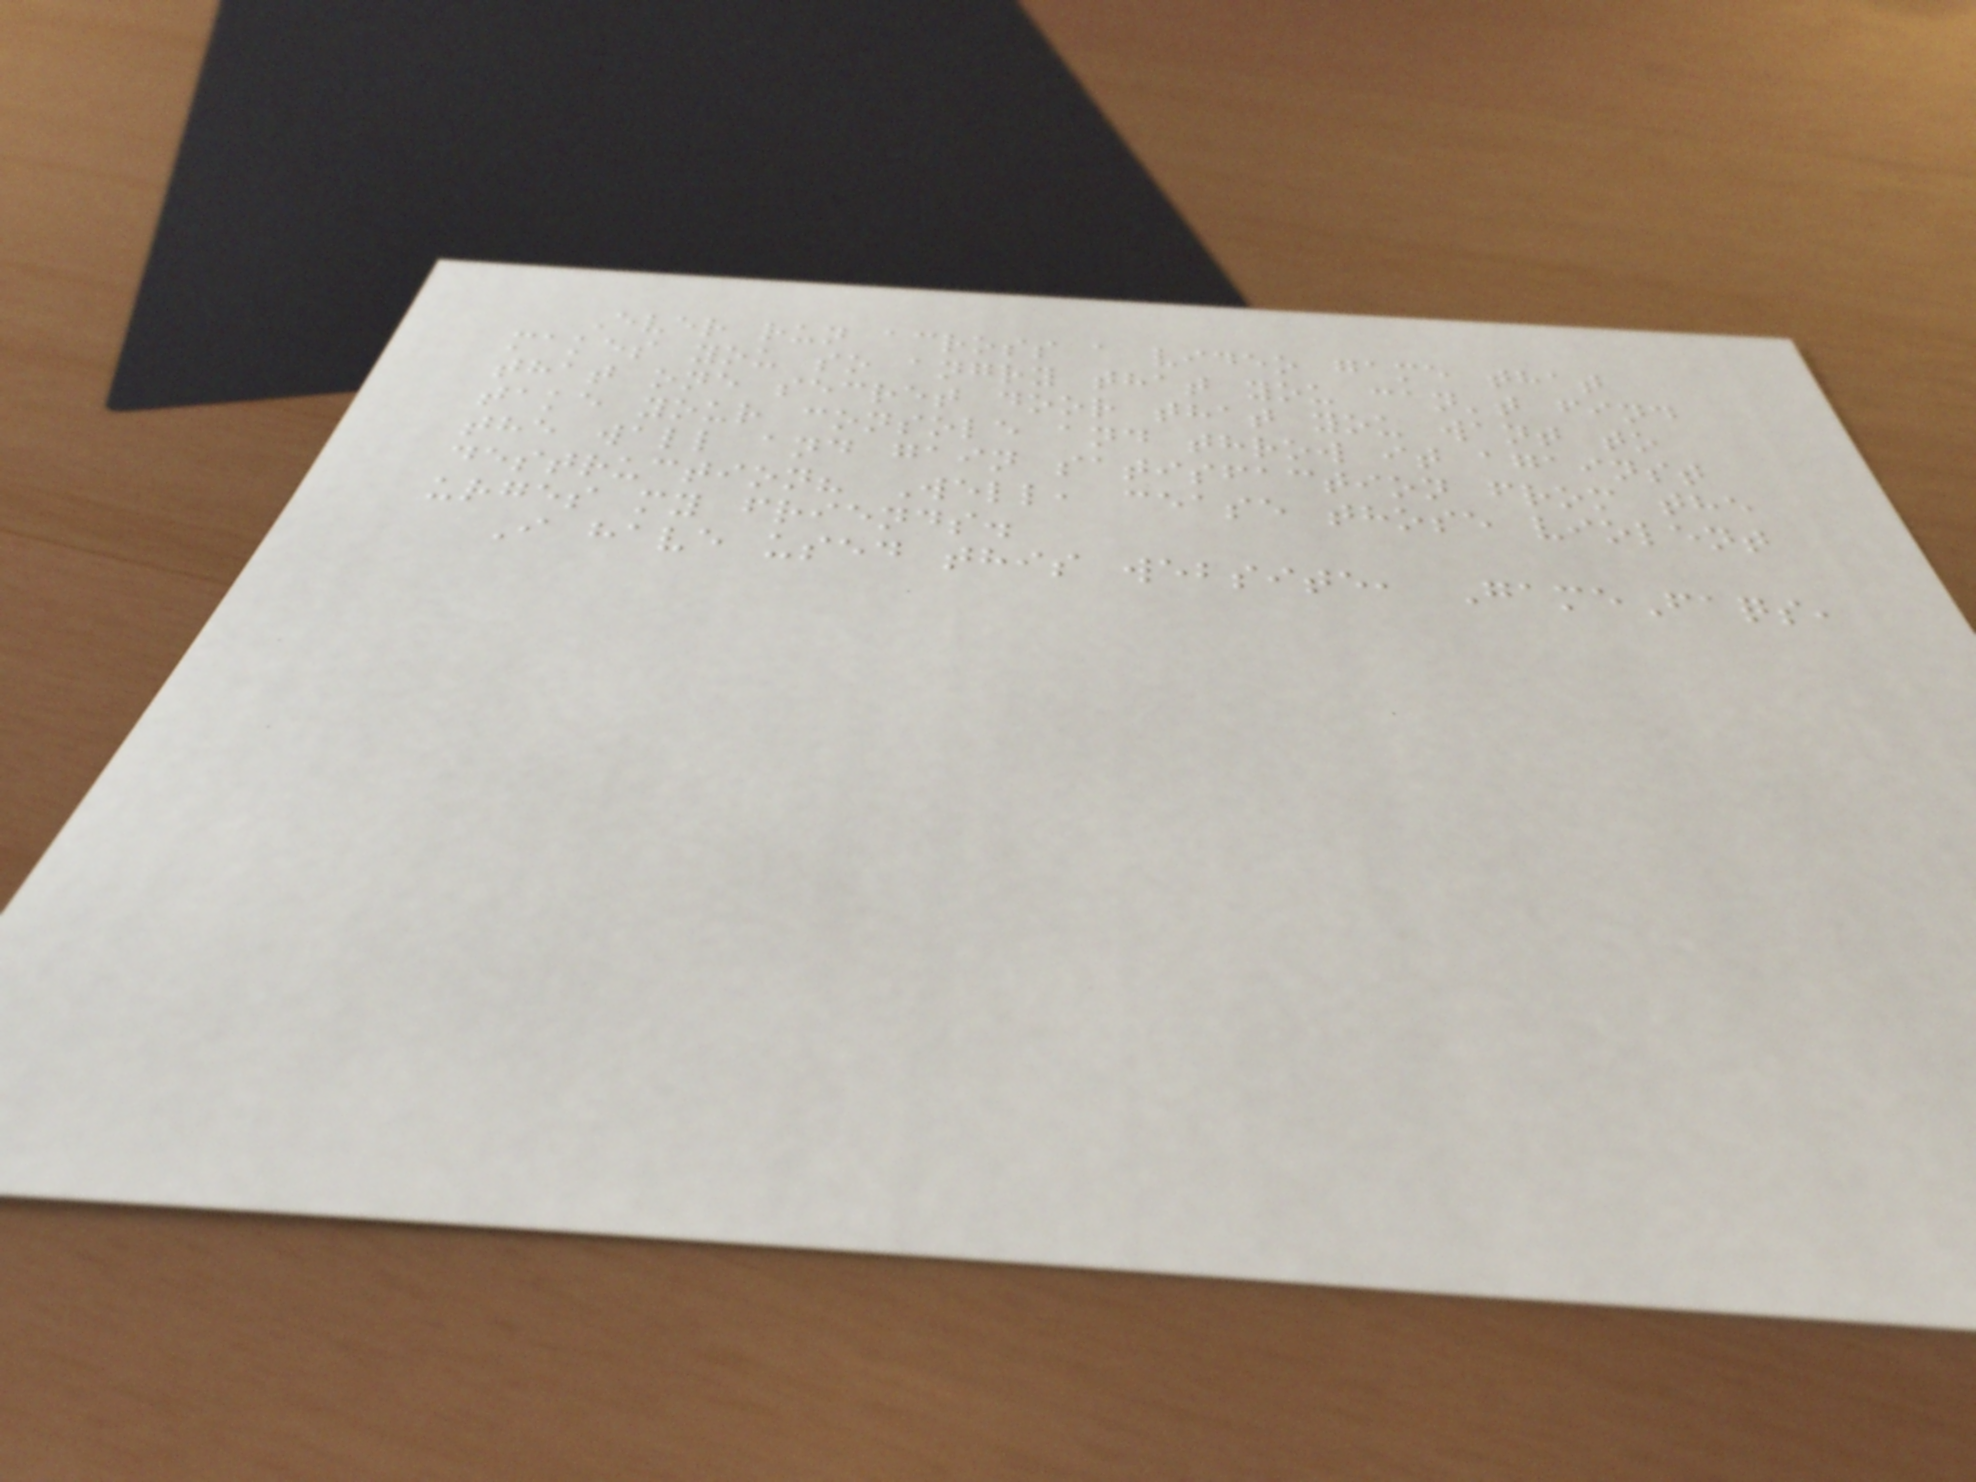Ever run across a video game that
makes you so angry that you can't find
that one secret door that you want to
take your console and throw it against
the wall and gain satisfaction from the
destruction? Well, cease those violent
urges my friends.
I have used this website, GameFaqs,
